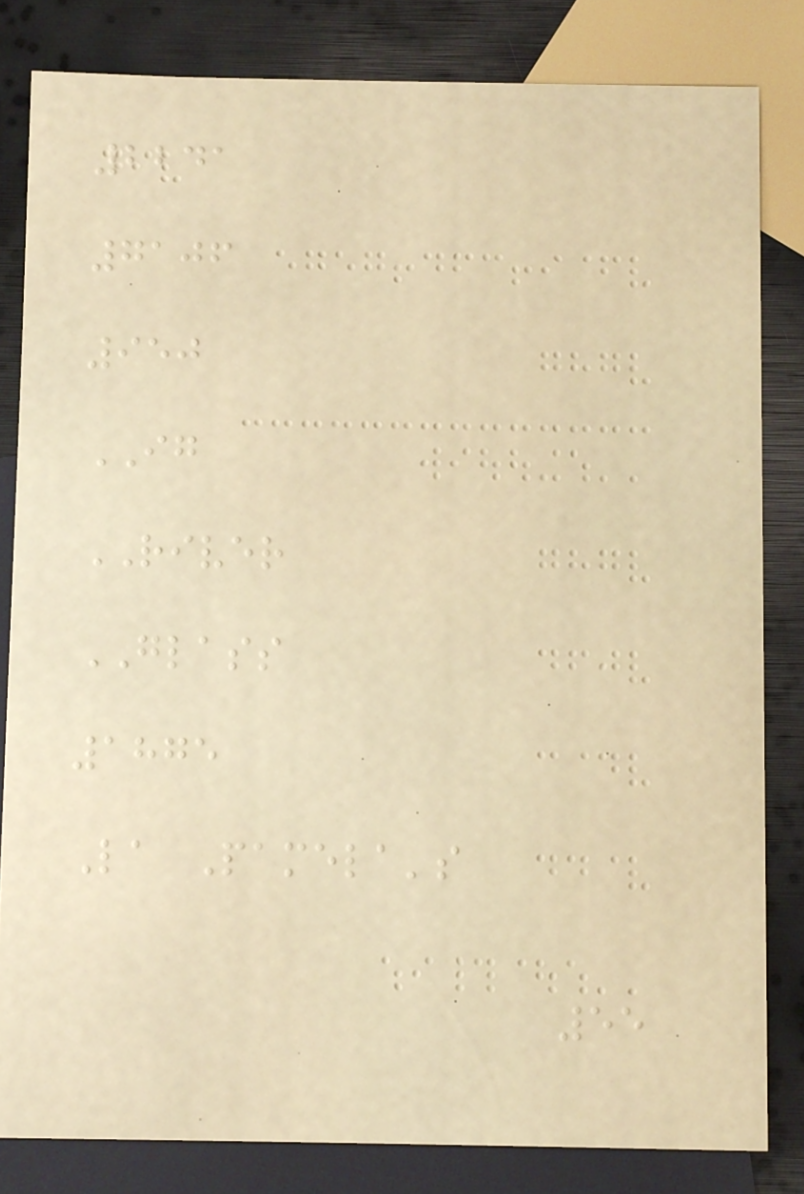2241
7106
950
IG
RIVER
GLASS
1875
La Pamela's
55
